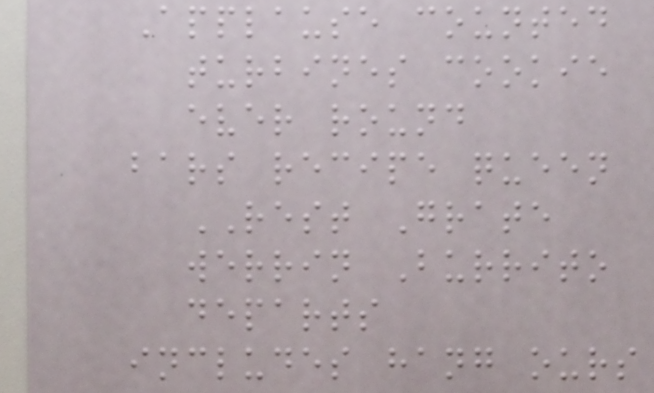Applause counted
turbines cookie
ever round
bars recipe queen
REST Grate
werrin Burrito
departs
includes hang ours
